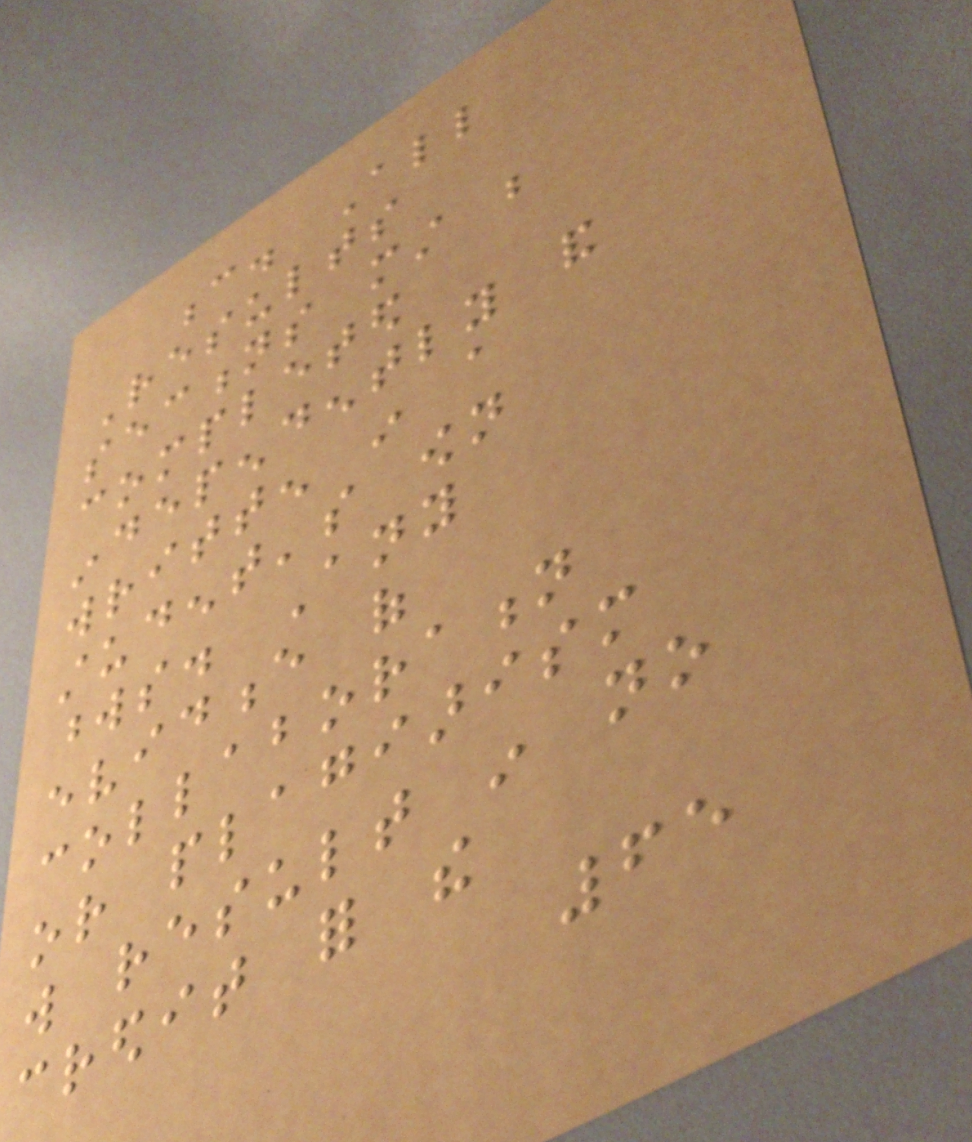c. All
Results
sections must be
completed
independently and
written in a
student's own
words. Any
evidence of
collaboration
or plagiarism
will result in no
credit for the
65
